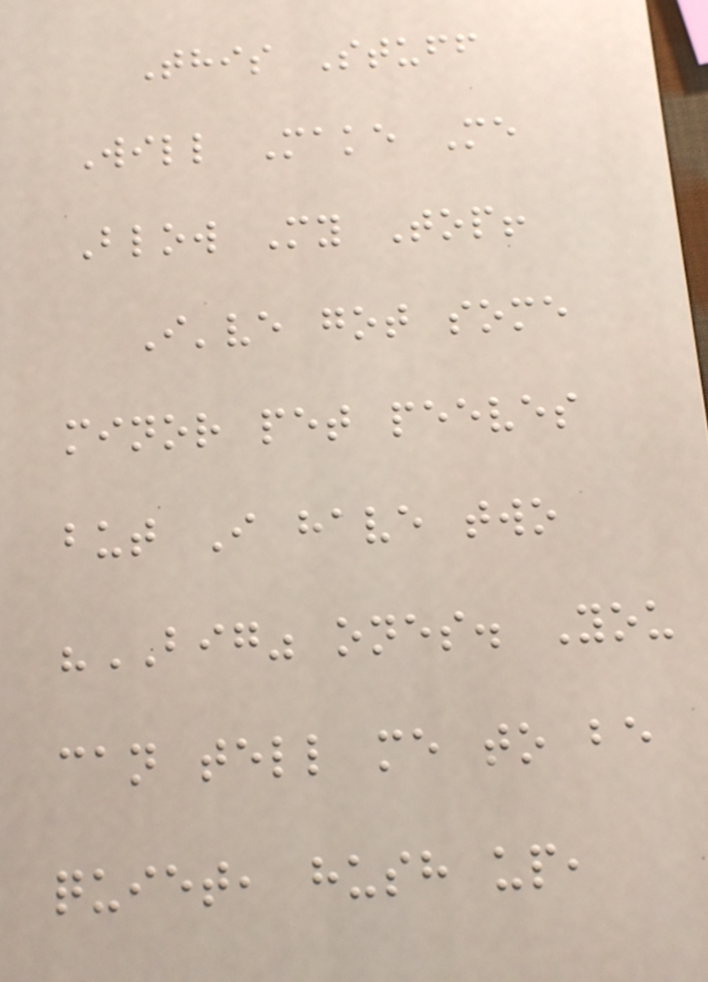This Stuff
Will Make Me
Blow My Top!
I've got some
minor pet peeves
but I have two
"BIG" ones. You
can tell me to be
quiet, hush up,
